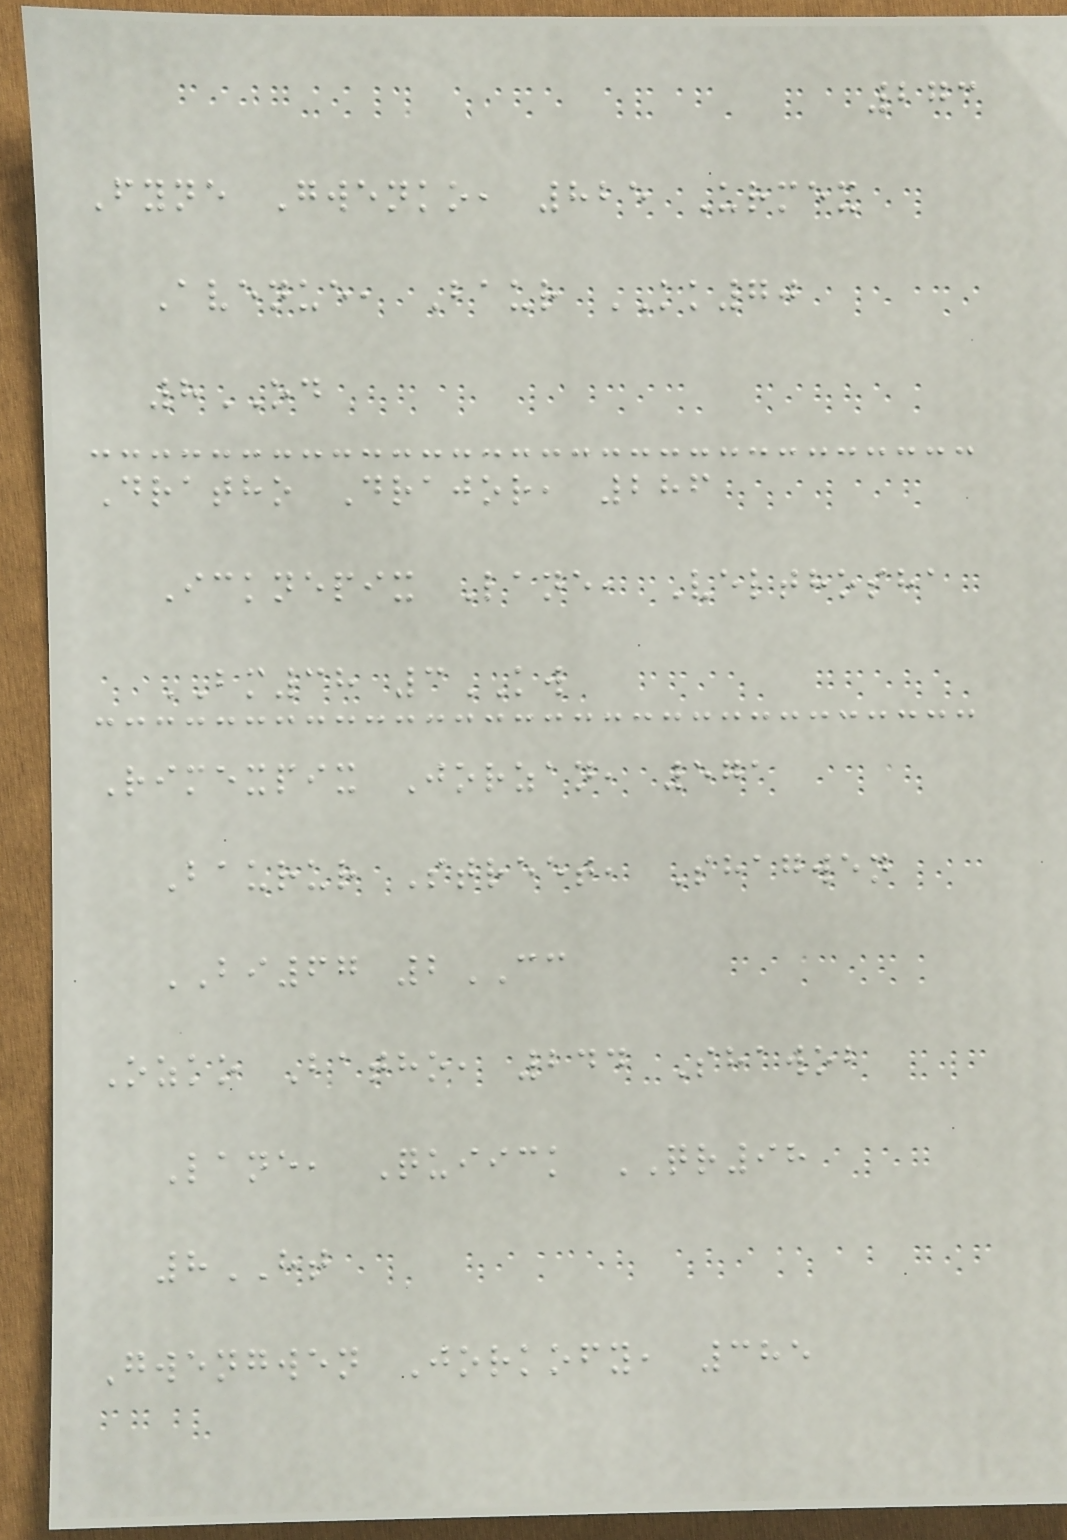273
Fyne Gwenko, 825 Urmex
Avenue, Baur KK70
8OD
Dratho Drajor, 286
Icknepix Lane, Velthosha
BM38 3KW
Rimexpix Jorzan, 571
Baurur Street, Shagwen
BI67 2CC
Ozko Batho, 244 Shawob
Lane, Quiick QR98
8HT
Gwengwen Jorkofy, 385
